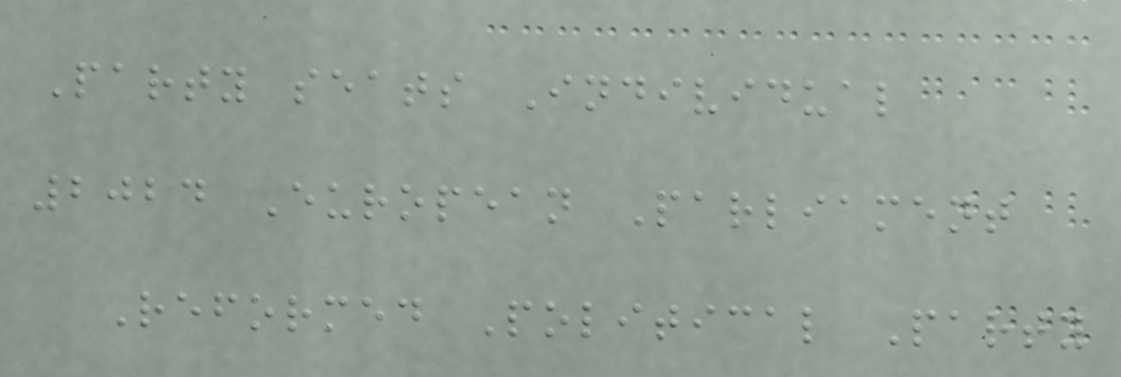Party seats Individual
2024 European Parliament
Reformed Political Party
